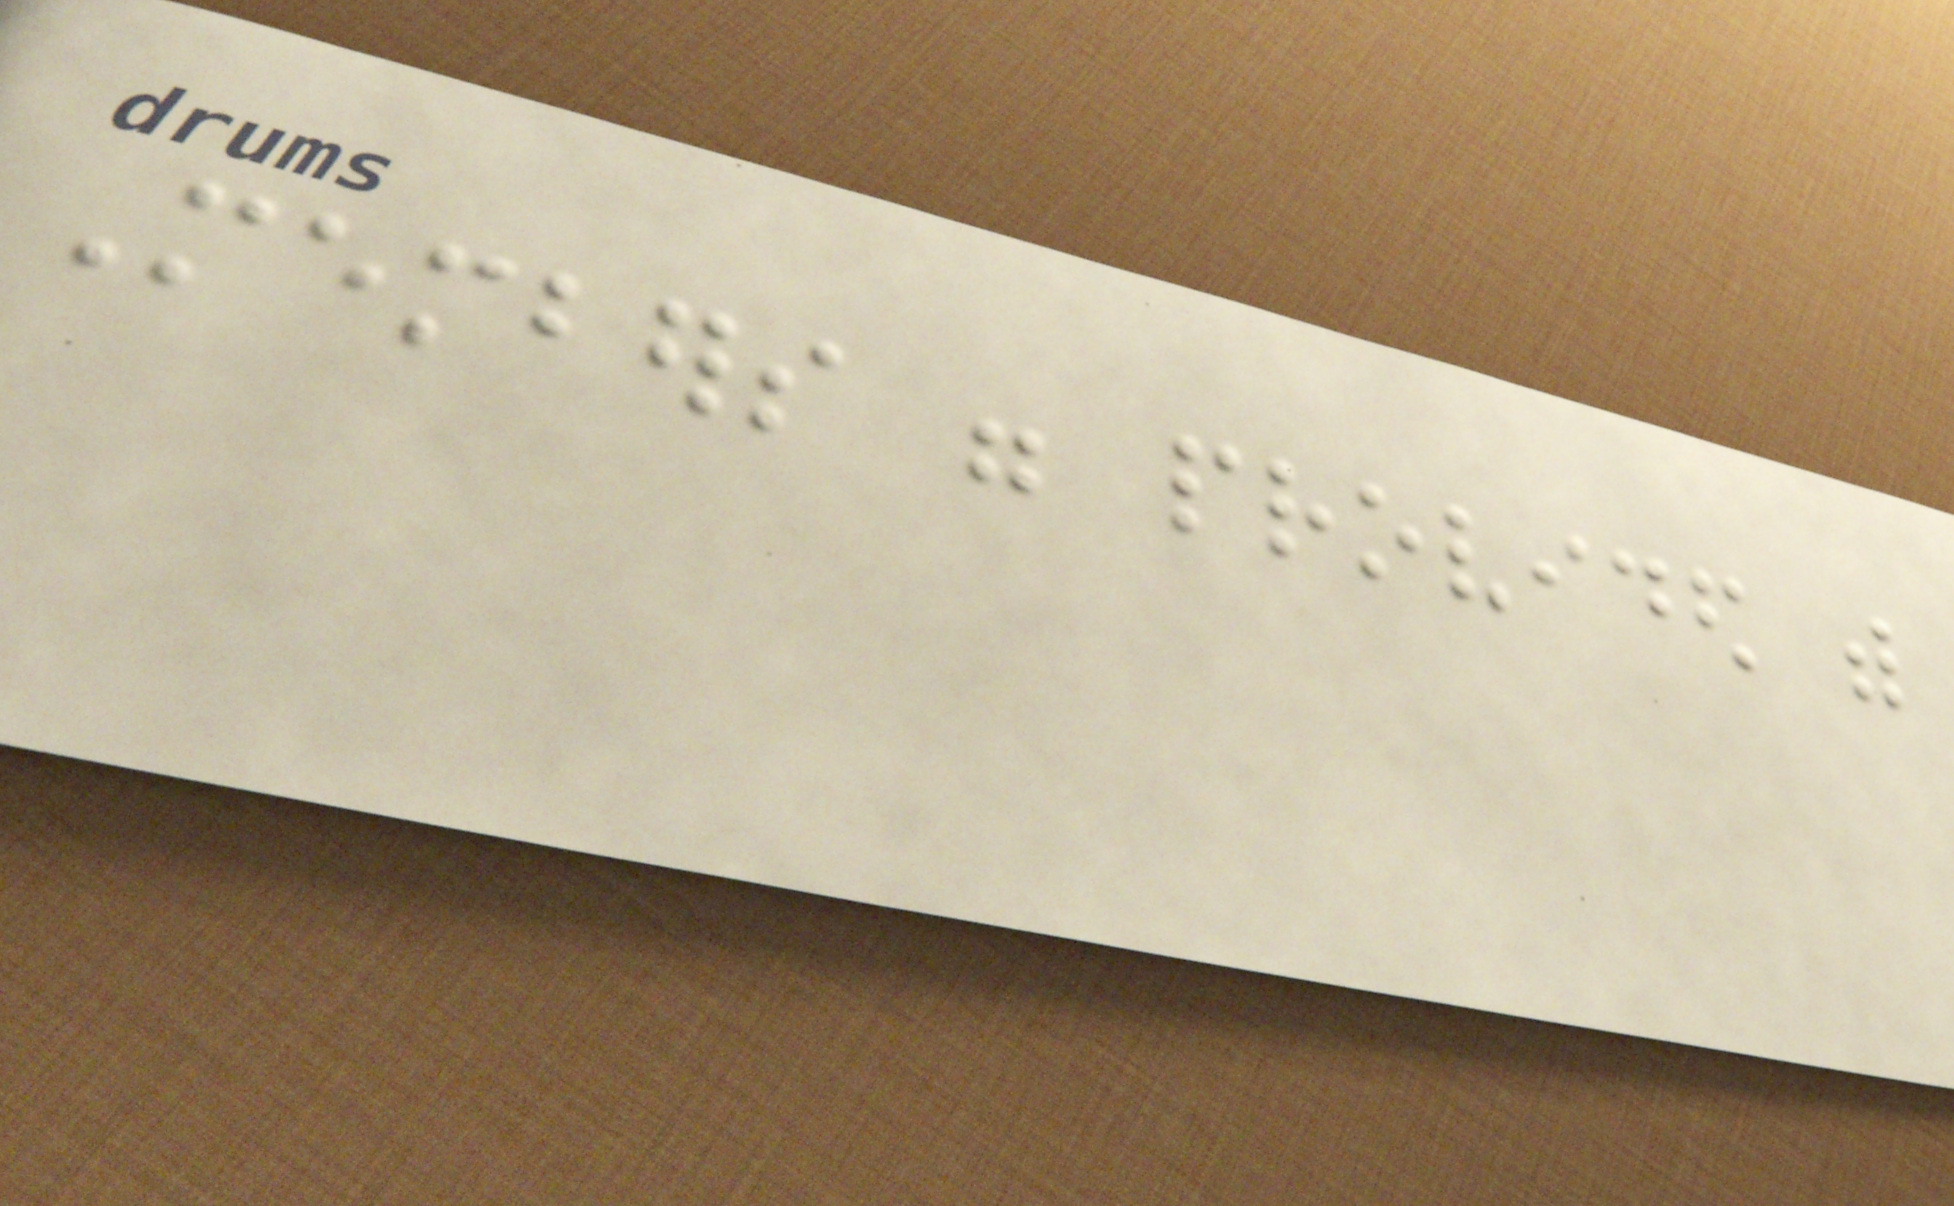Members were provided with
